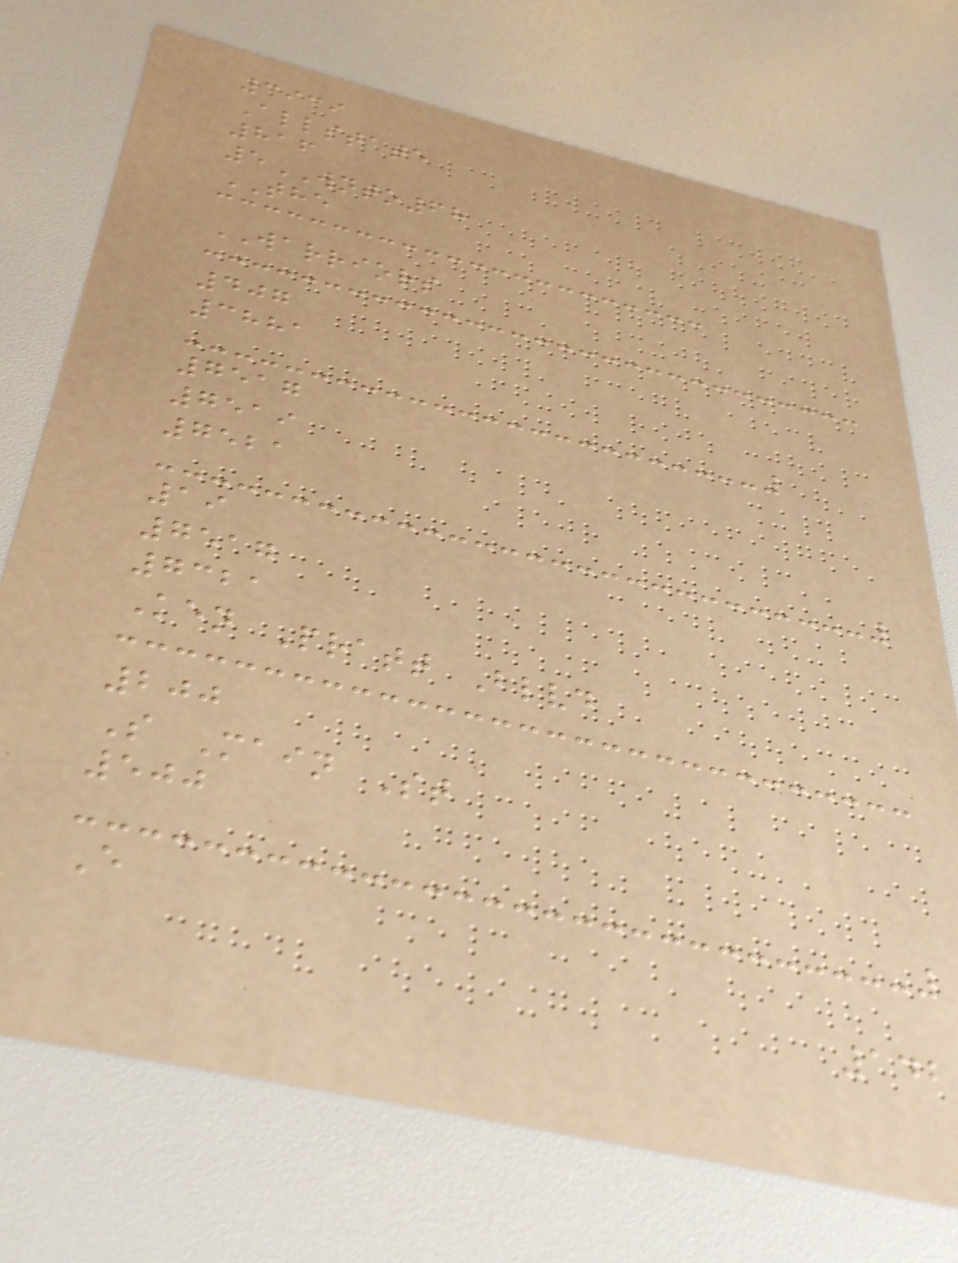3939
Allstate
816
5WNTO68
THE
WARRIORS
407
3881
7517
7519
7521
19
7517
7321
Ken Pratt Blvd
200
S Main St
500
E
142
